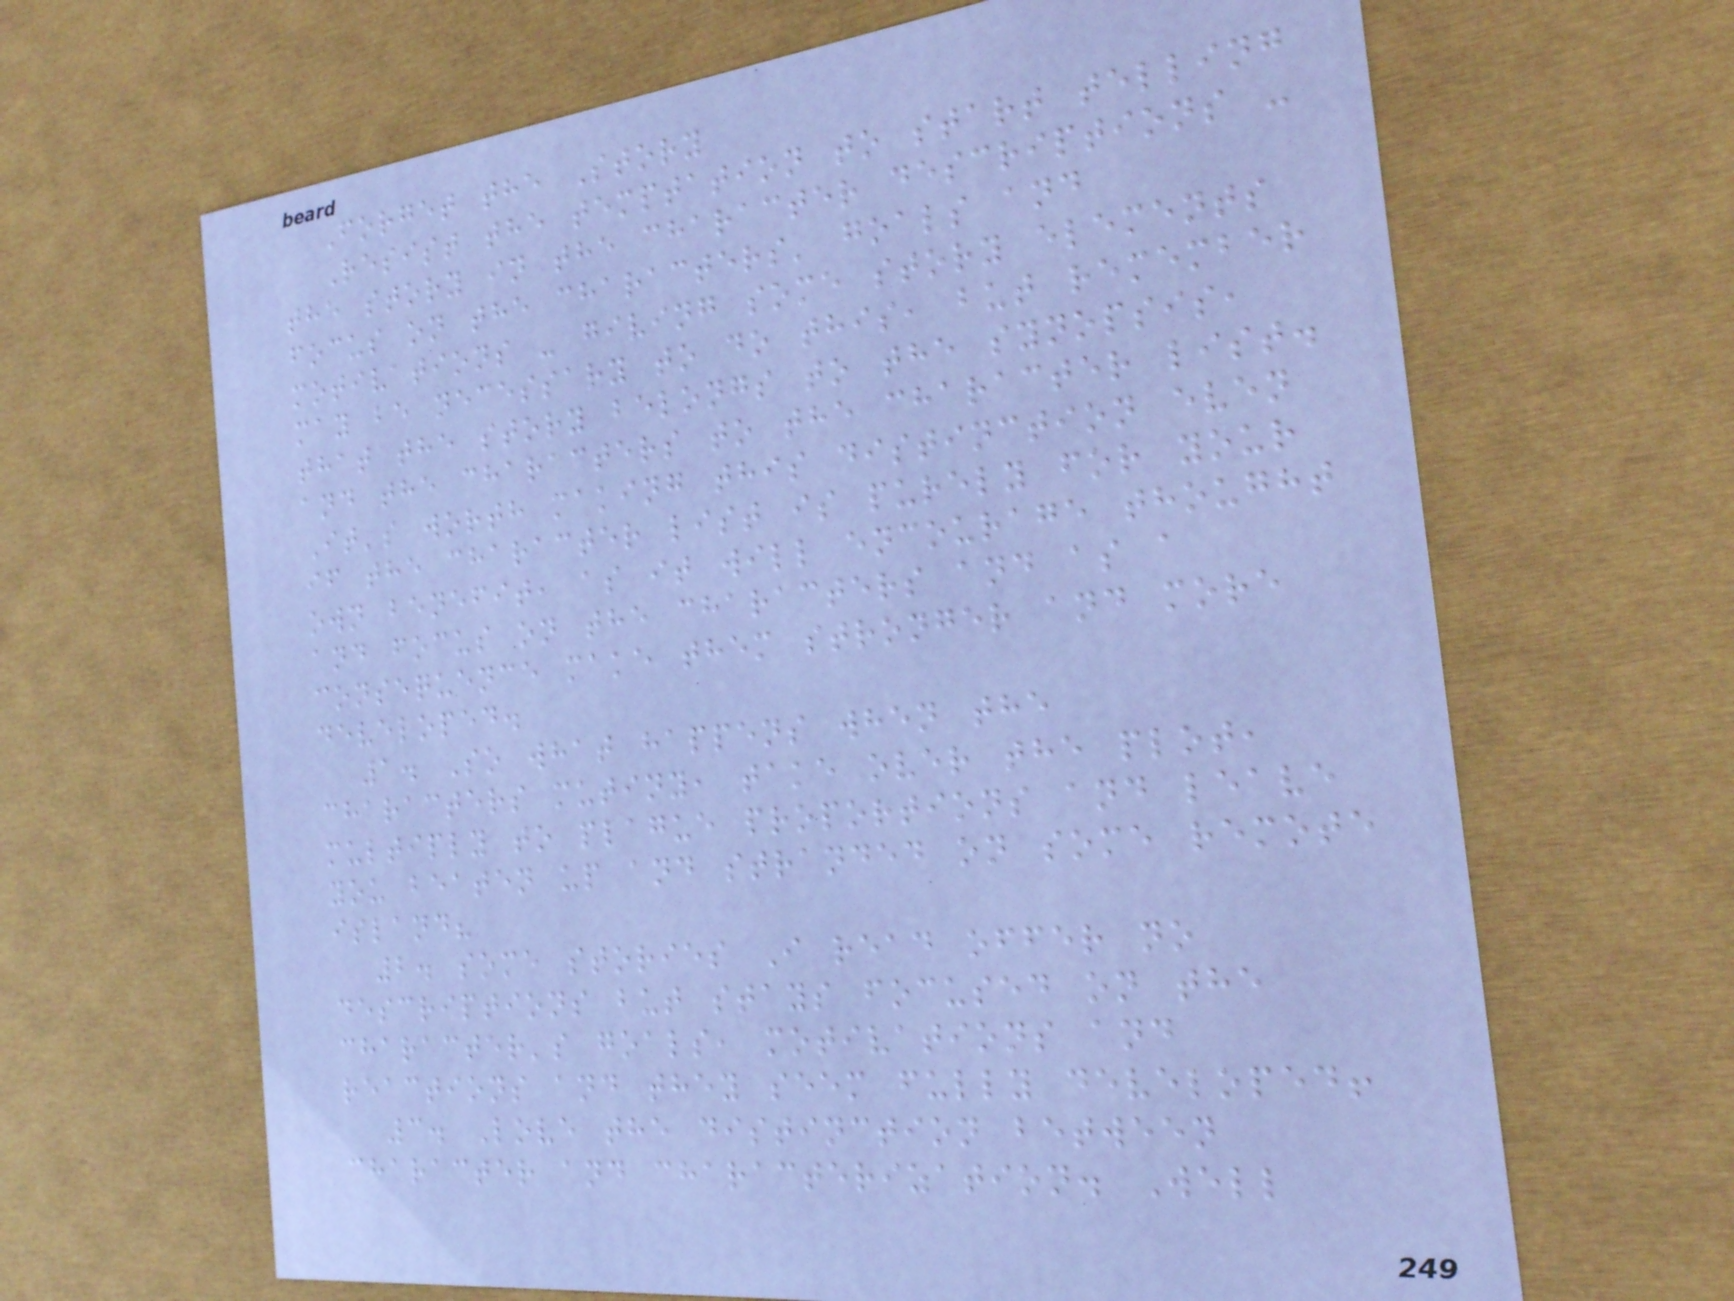Forget the Story
Resist the temptation to start telling
the story in the character descriptions -
focus on the characters' goals and
motivations - giving some story elements
may be necessary to do this, but remember
that the story belongs to the synopsis,
and the characters to the character list.
It's worth making this distinction even
if the character list is purely for your
own benefit, as it will encourage thought
and focus on the characters and as a
consequence make them stronger and more
developed.
1. So what happens when the
characters mutiny, take over the plot,
multiply to plague proportions and leave
you beaten up and stranded on some remote
island?
2. some stories I read offer no
descriptions but stays focused on the
character's goals, motivations and
reactions and they seem fully developed!
3. Love the distinction between
character and characterization. Well
